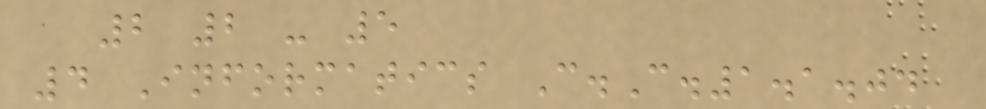2 2 - 5
4 Informatics C.C.1.1.04
